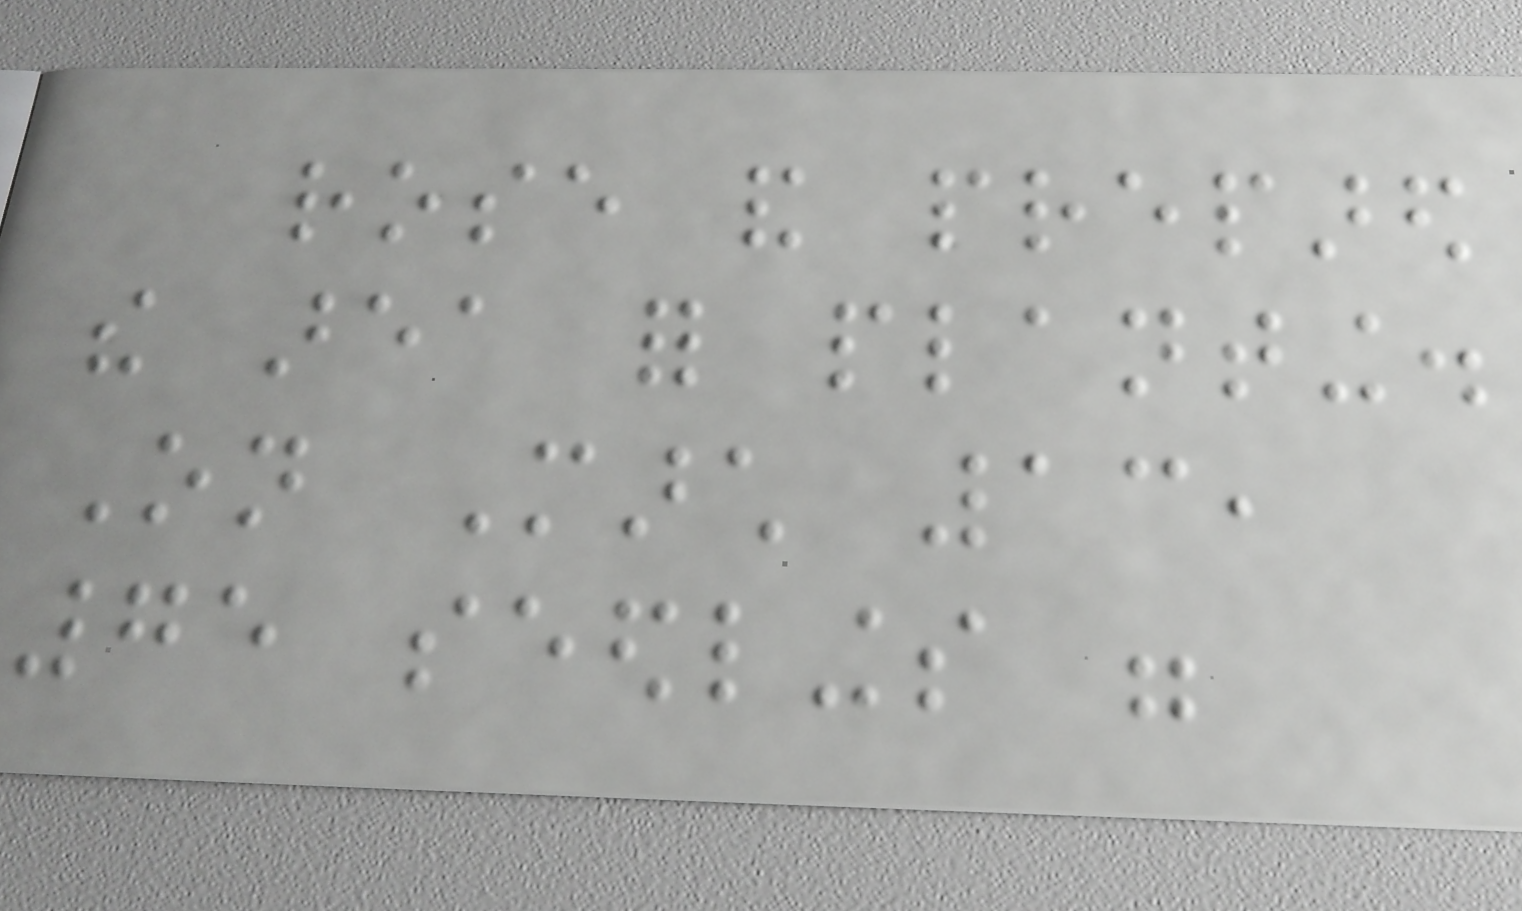rose and prepared
the area for planting.
On March 13,
75 seedlings were
